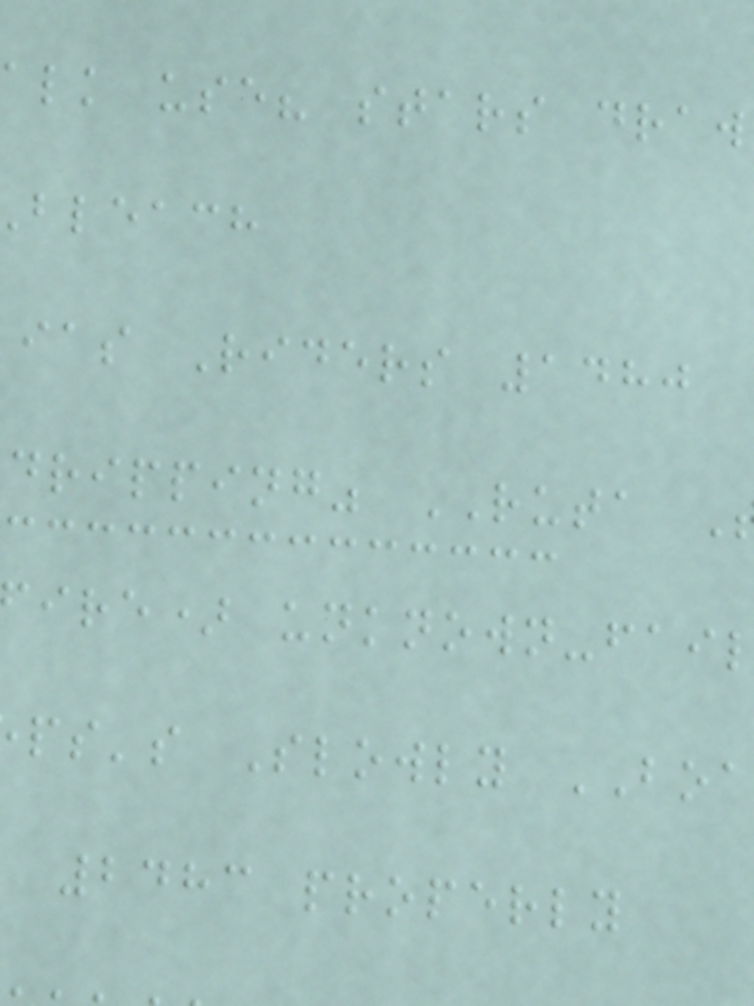alk use? stars draw
bleach
ias Riders 1480
dripping" RUTA
ire) unknown-fai
ps's Slowly BOA
2483 properly
